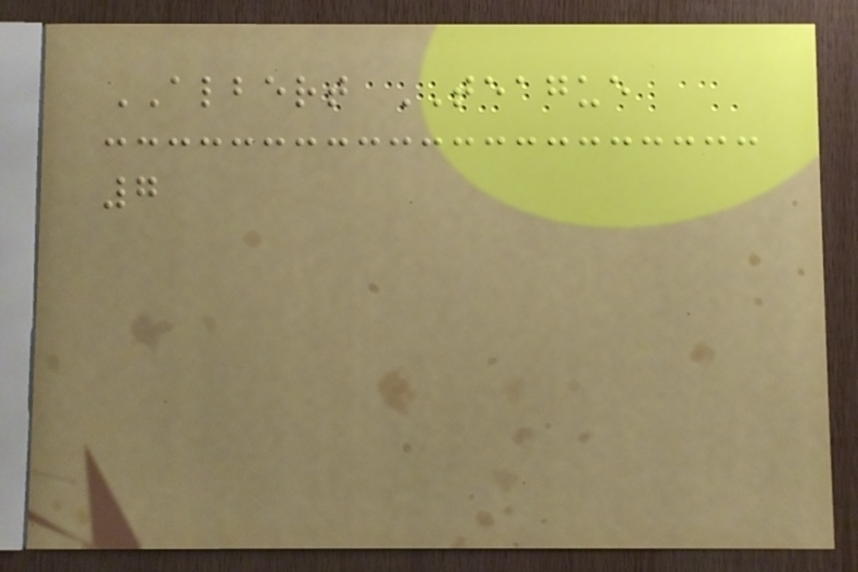ALBERT TEAGUE
7
